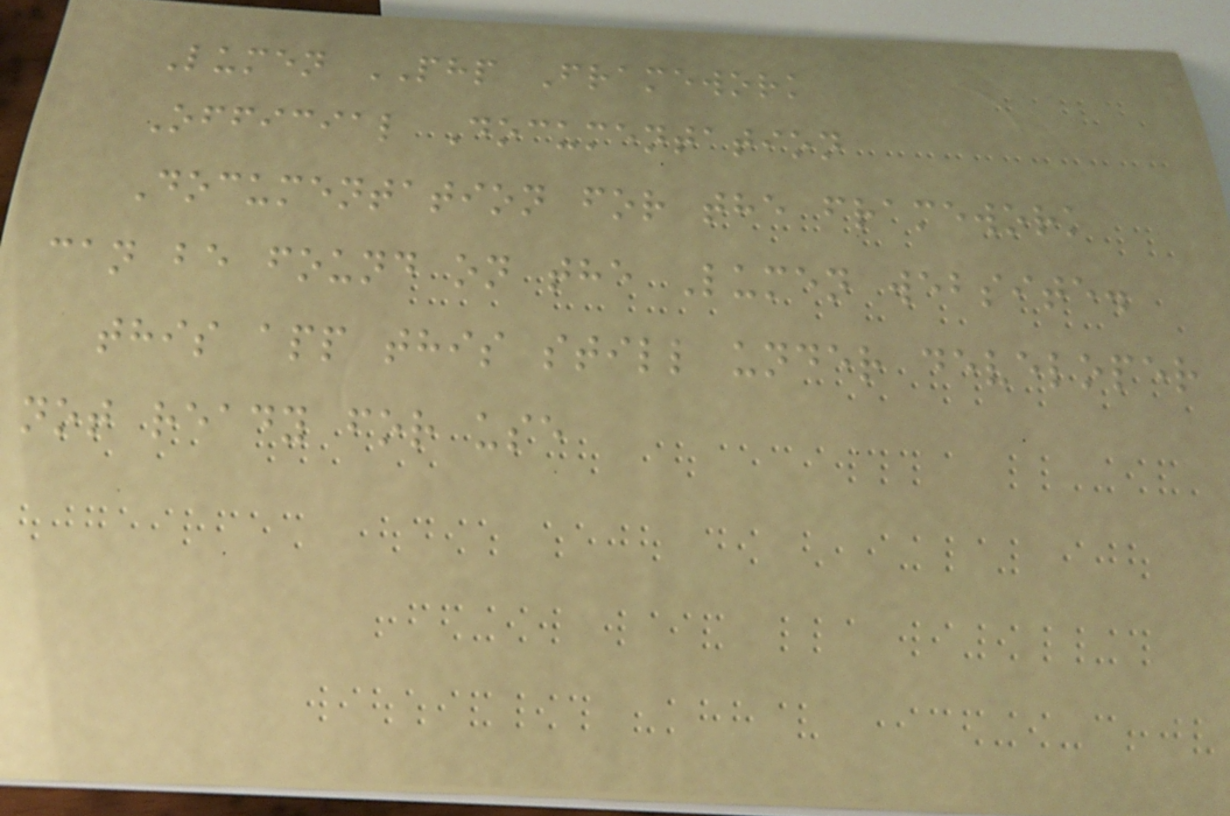Lumen PHP Framework
Official Documentation
Documentation for the framework
can be found on the Lumen website.
this app this still under developer
not ready for use
